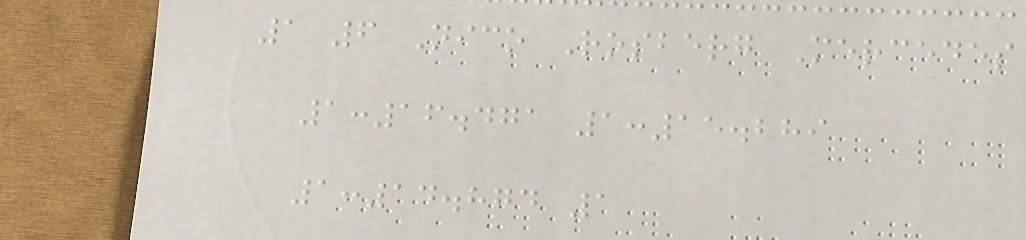1 6 Nico Rosberg Mercedes
1:16.471 1:15.289
1:14.874 1
